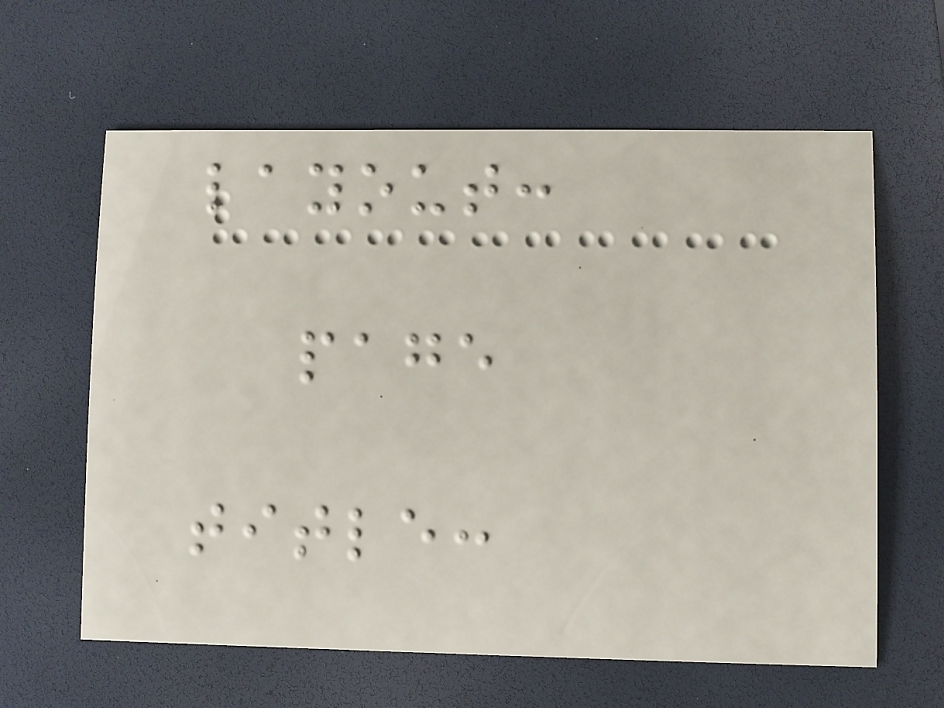layout:
page
title:
